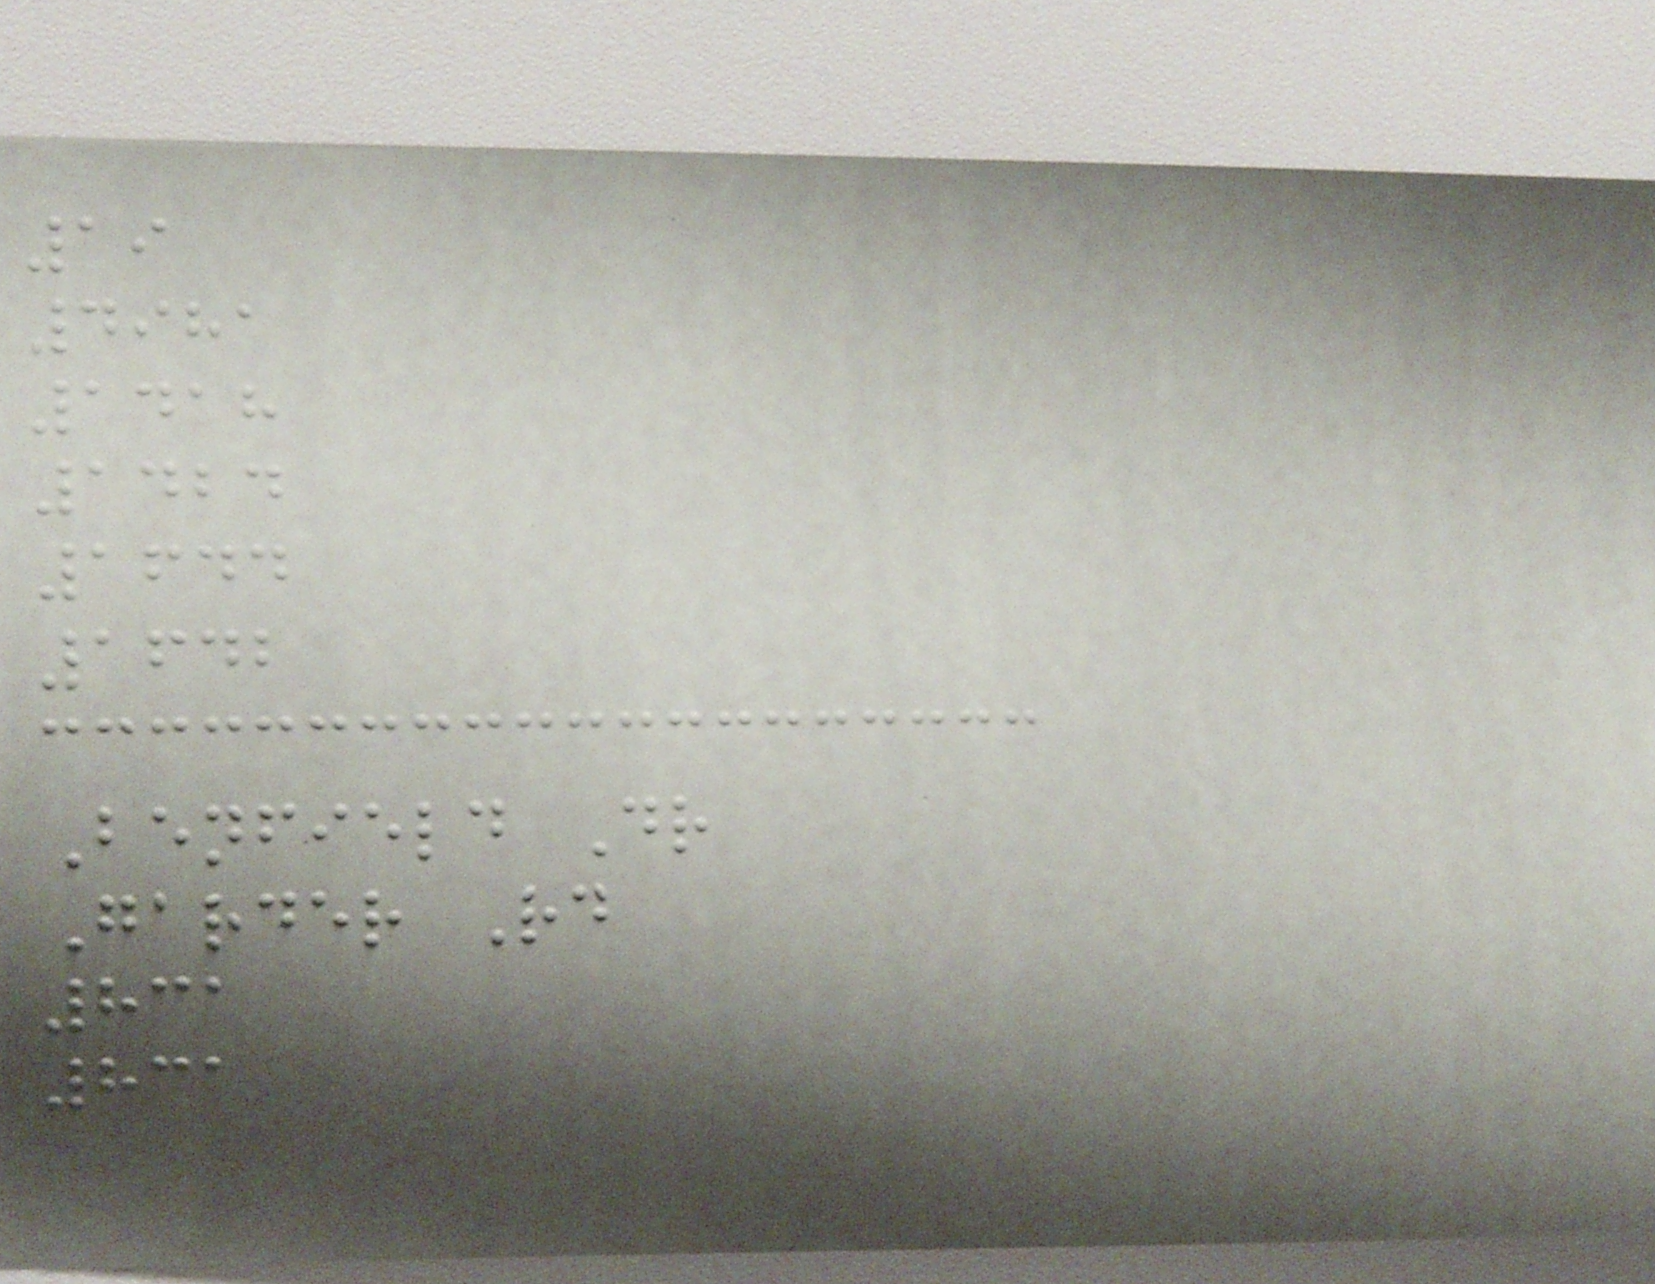19
4981
1418
1424
1644
1642
Benfield Dr
Garder Rd
831
831
